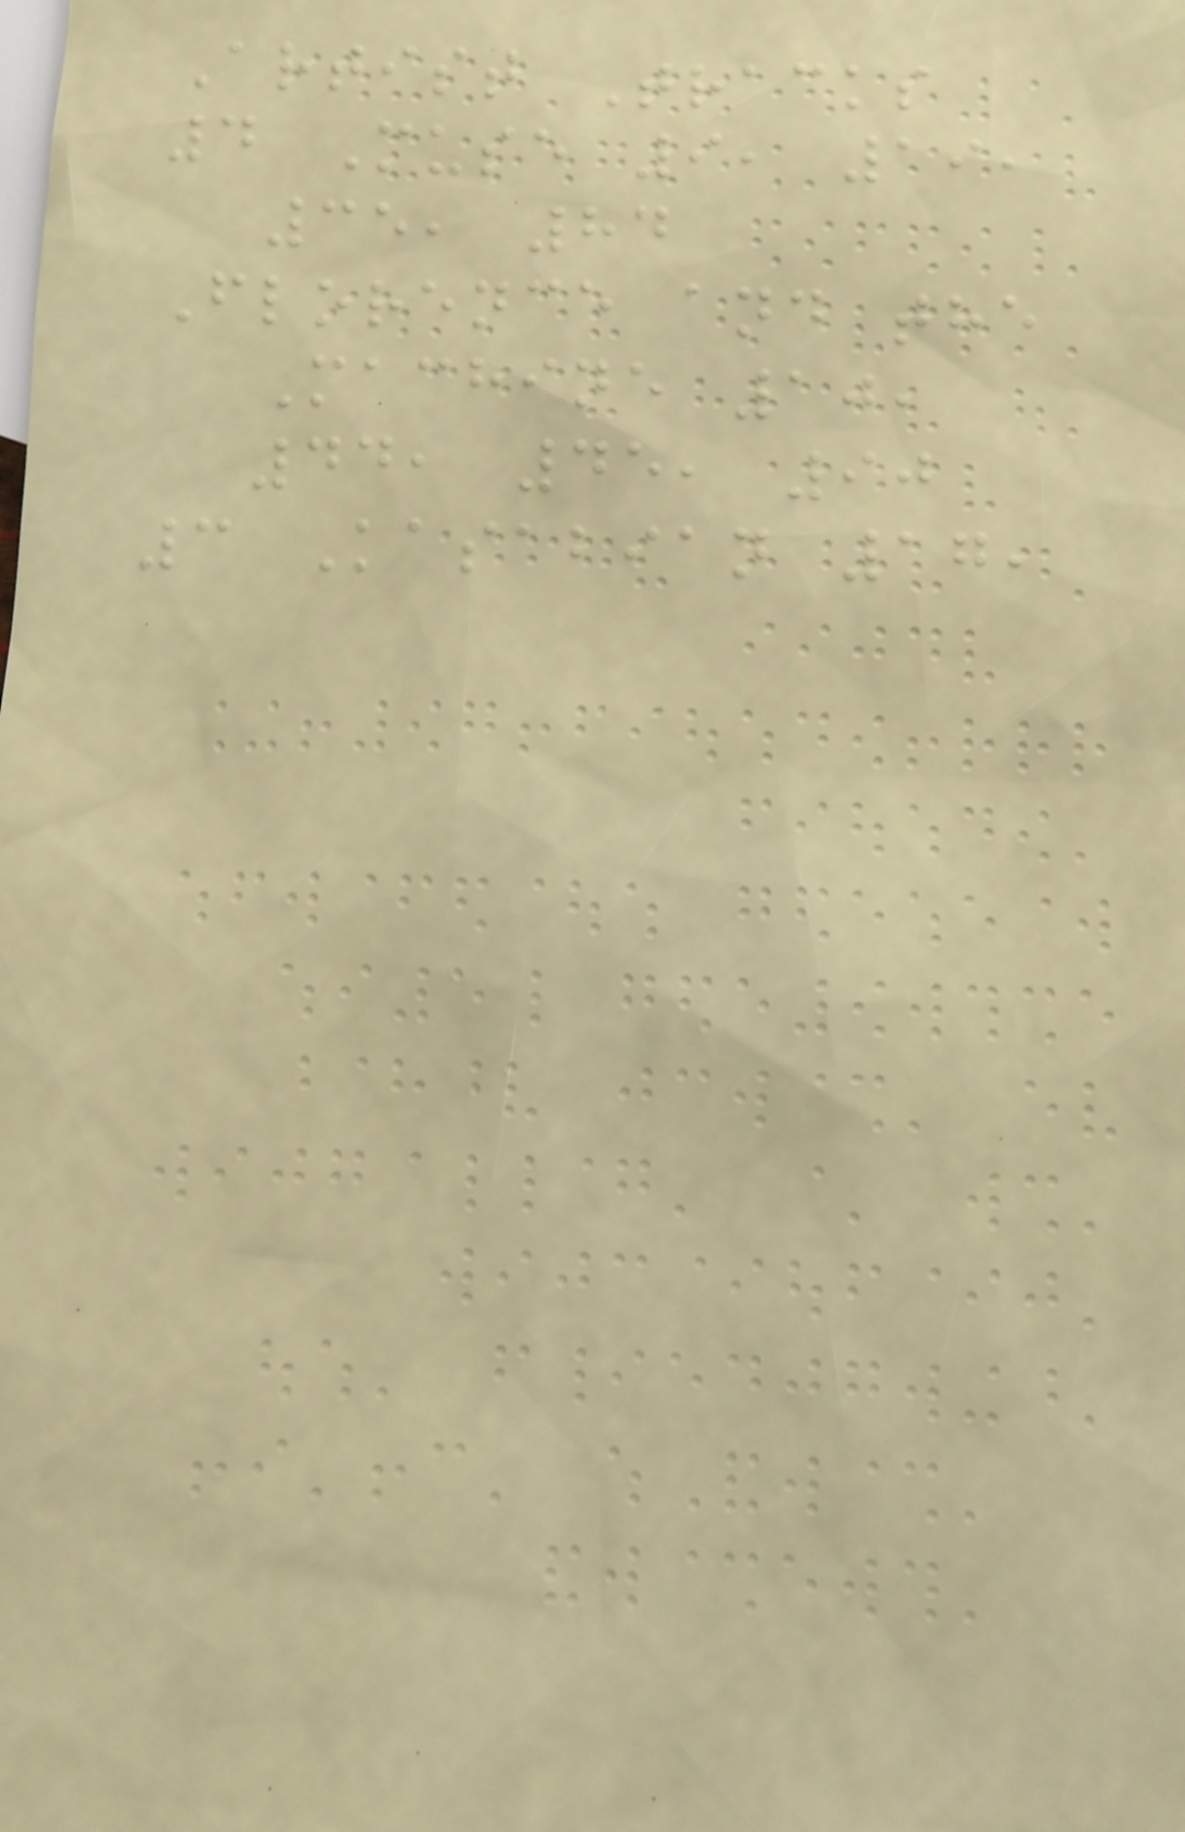Artist Tracks
4 Muse 9, 19,
35, 84
Florence and the
Machine 10,
44, 45, 90
3 Kasabian 17,
